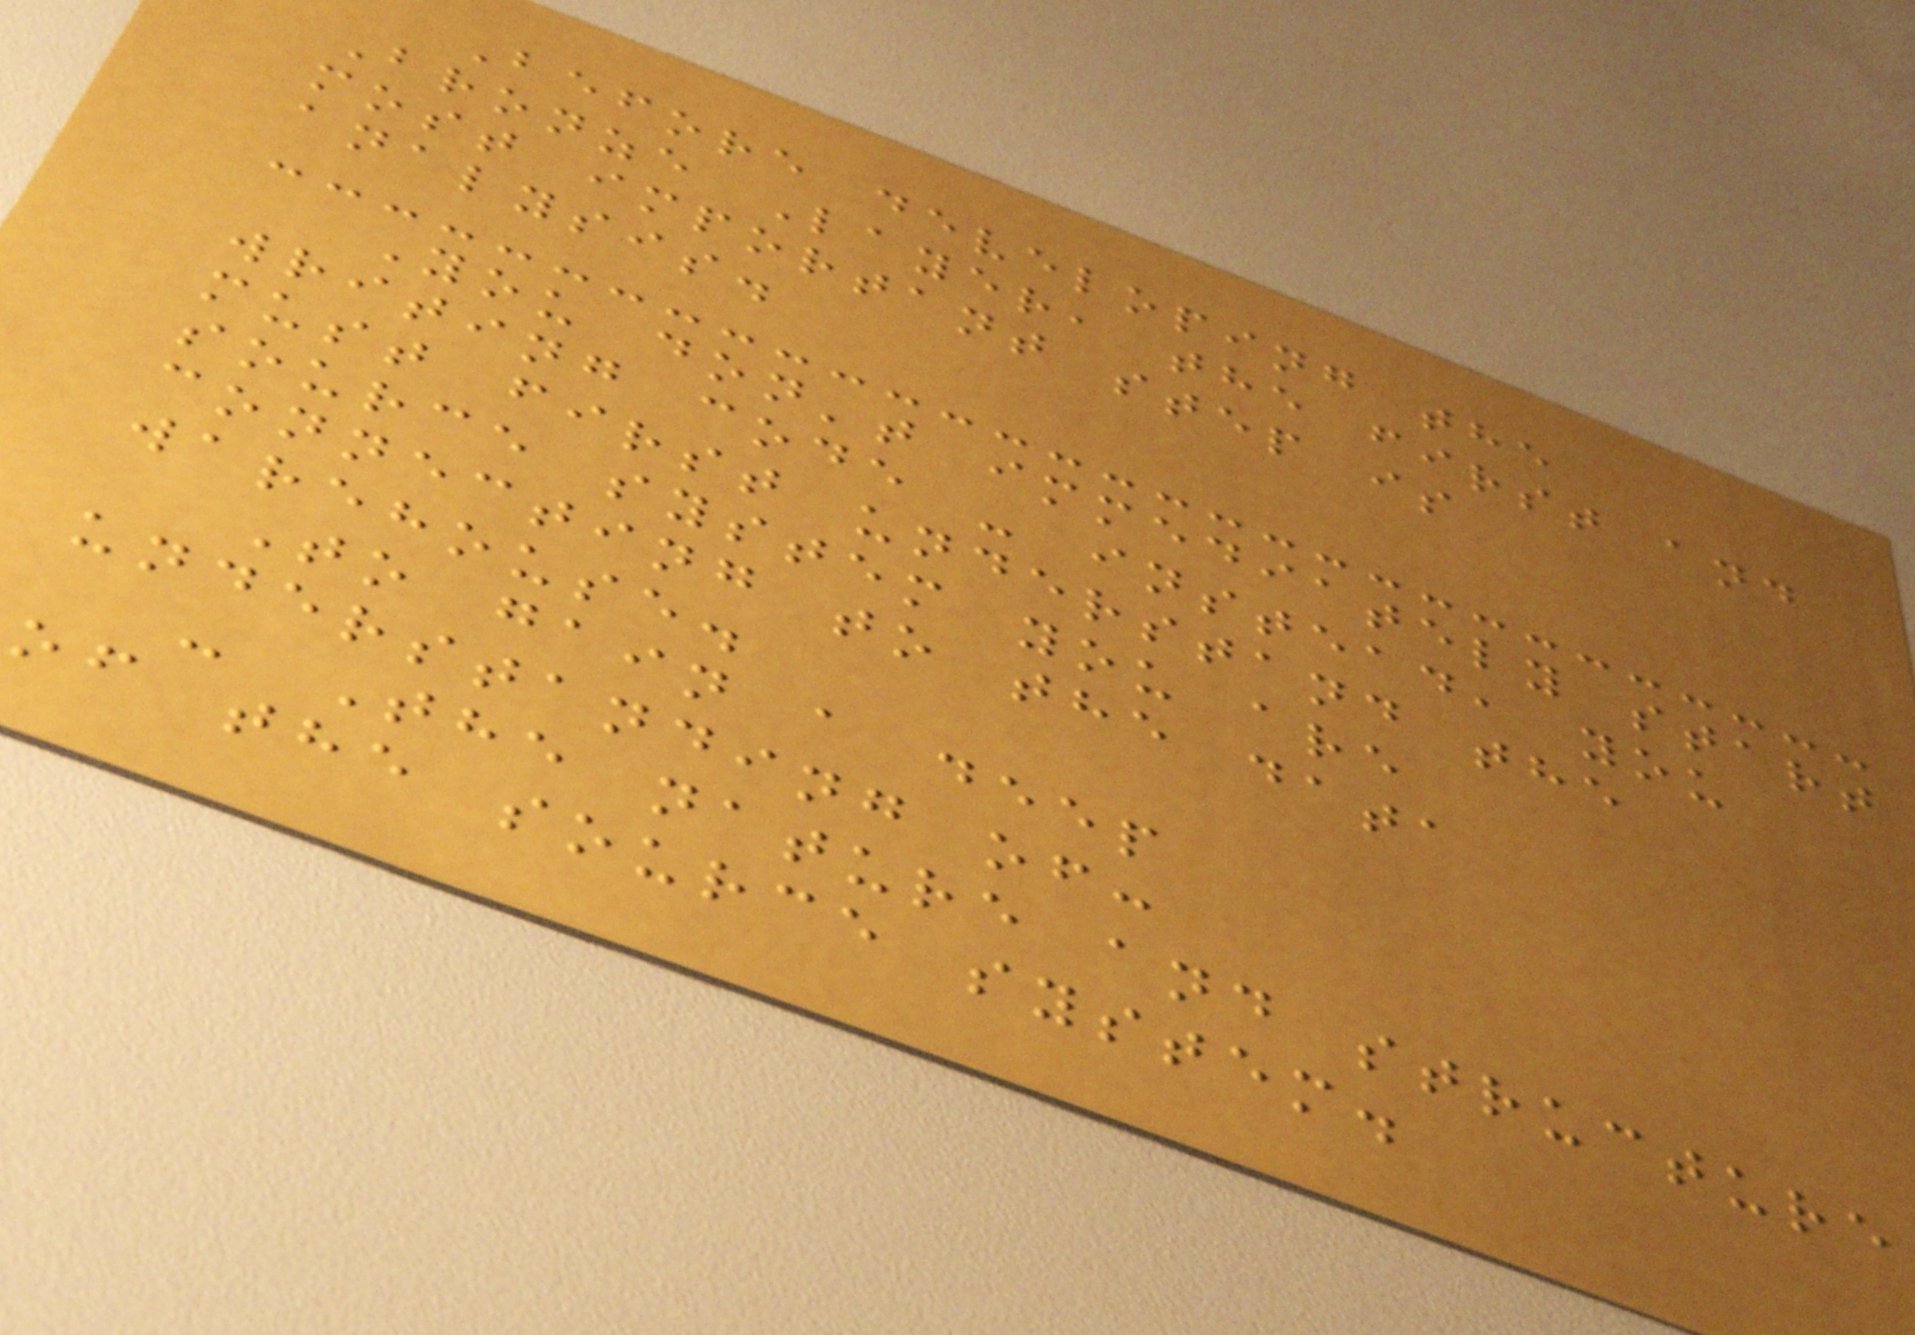Before developing the
Bronze Layer, the first and
most important step is
analysis.
You don't immediately start
writing code - instead, you
must first understand the
source system you are
connecting to the data
warehouse.
To gain a deep
understanding of:
- The nature and structure
of the source system.
